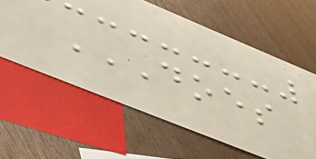DOES
